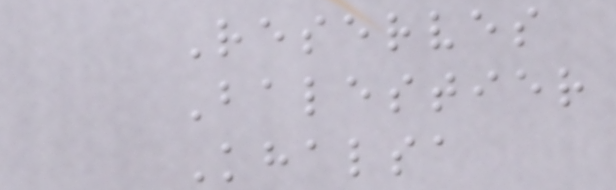Reserves
Balestier
Khalsa
